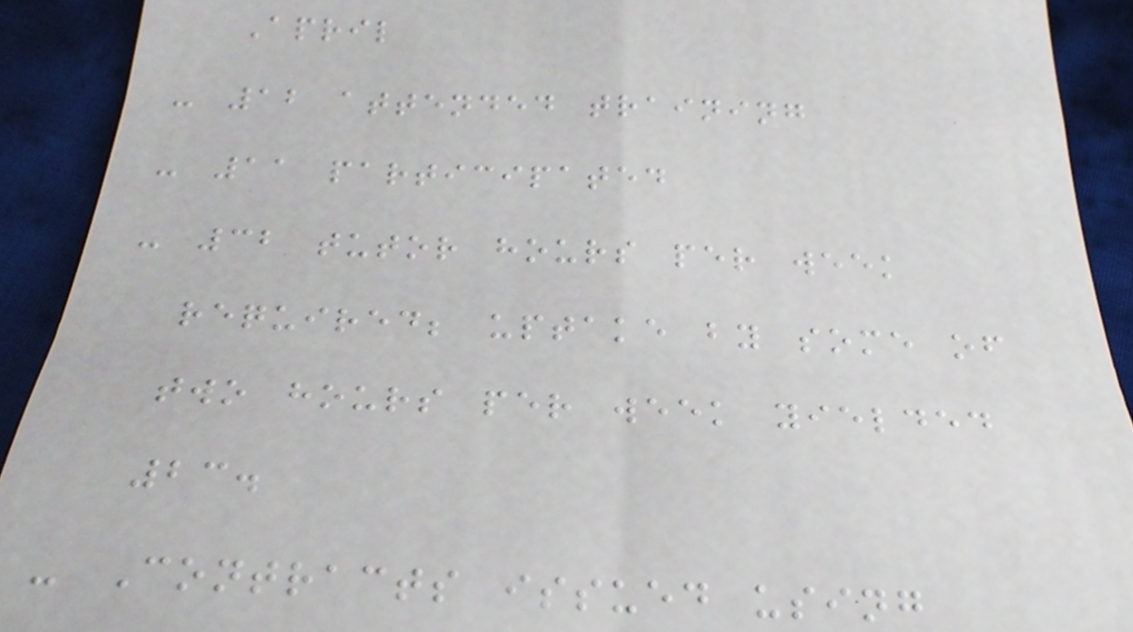April
- 12 attended training
- 11 participated
- 32 tutor hours per week
required; uptake by some of
two hours per week yielded
23.
- Contracts issued using
